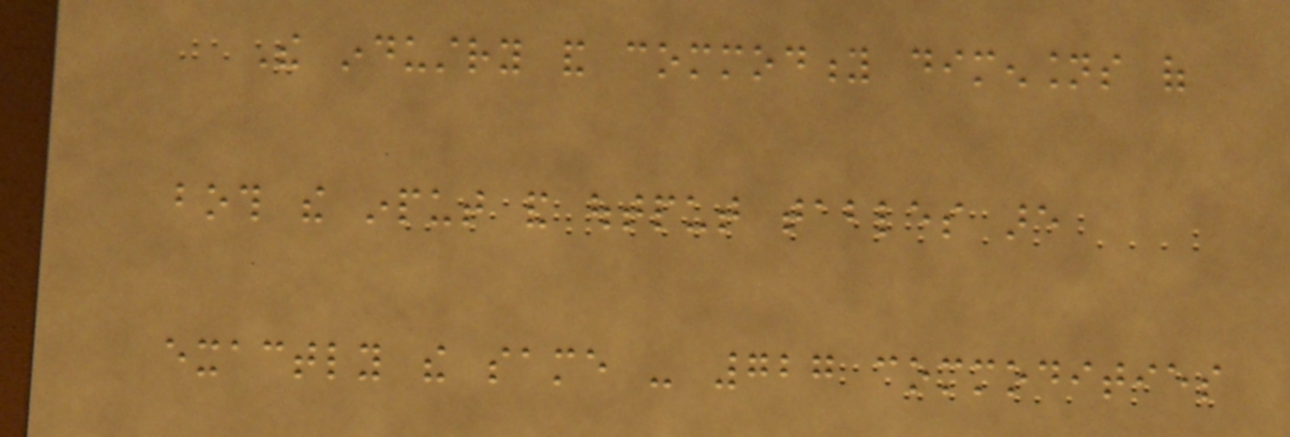The industry and commodity dimensions of
both the input and output tables are
exactly the same - 727 commodities
